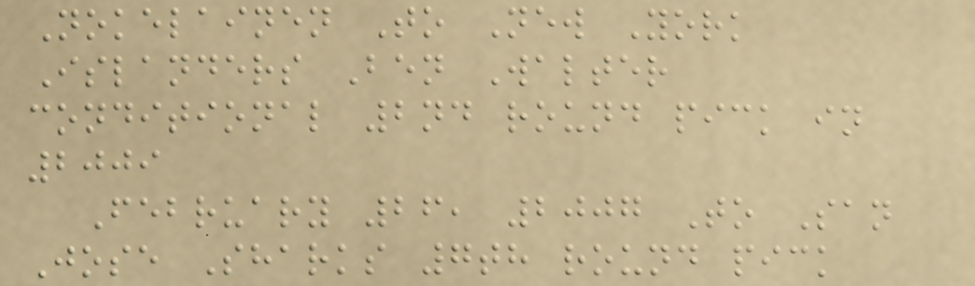Nokelainen To New York
Islanders Ben Walter
conditional 2nd round pick in
2009
February 26, 2007 To San
Jose Sharks 7th round pick
